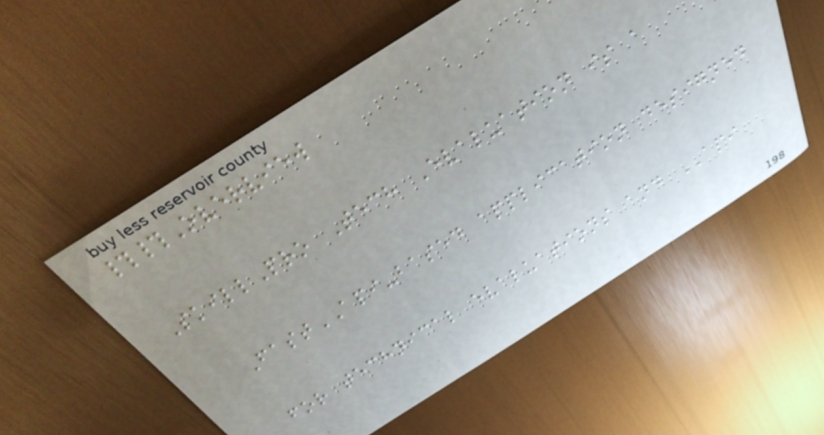##Overview
SkillPro Tech Evaluation is a
FastAPI-based application designed
for technical evaluations and API
